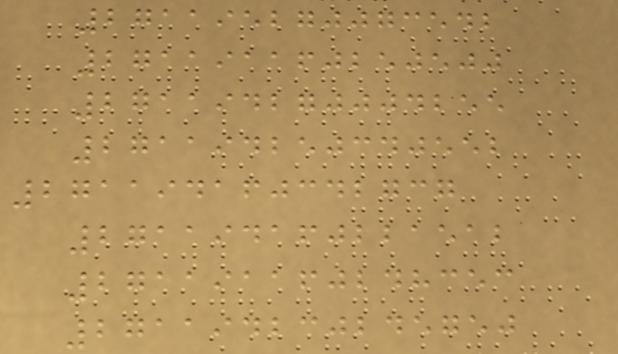271195270073542
271191160250500
271194270004255
271194250340552
271194160342737
271194160221512
271191160248353
271194230245750
